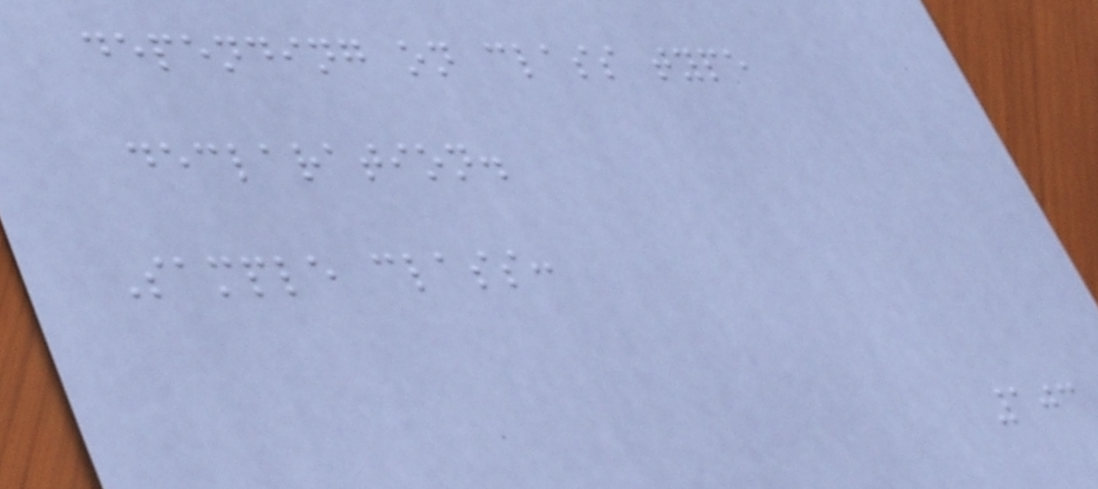depending on class type
declaration.
Sample class:
103
